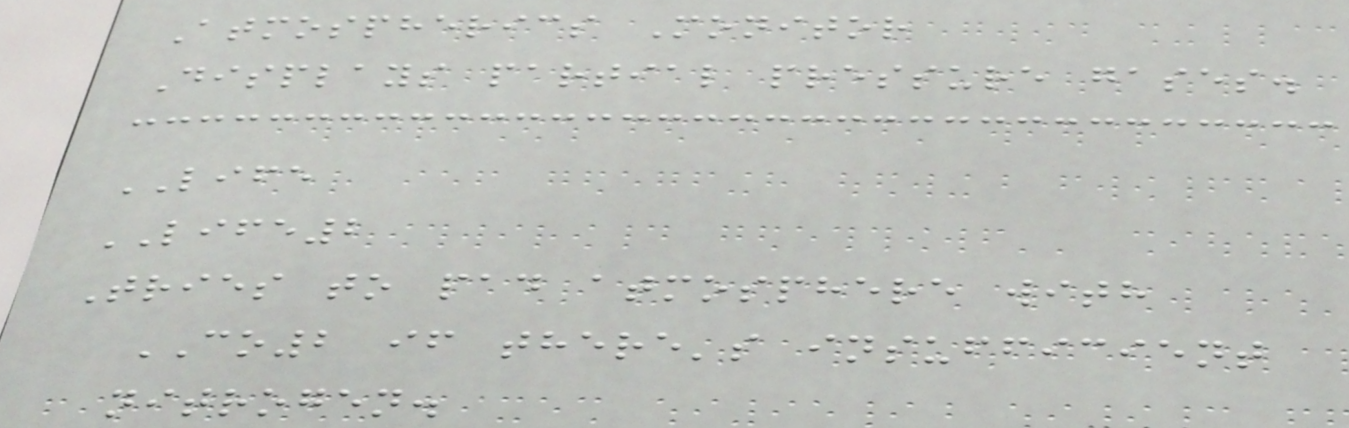Atmospherics Monitor
Displays partial pressure gases.
LIFE
LIFE2
Tries to pad atmosphere with
CO2 if there's insufficient
nitrogen.
